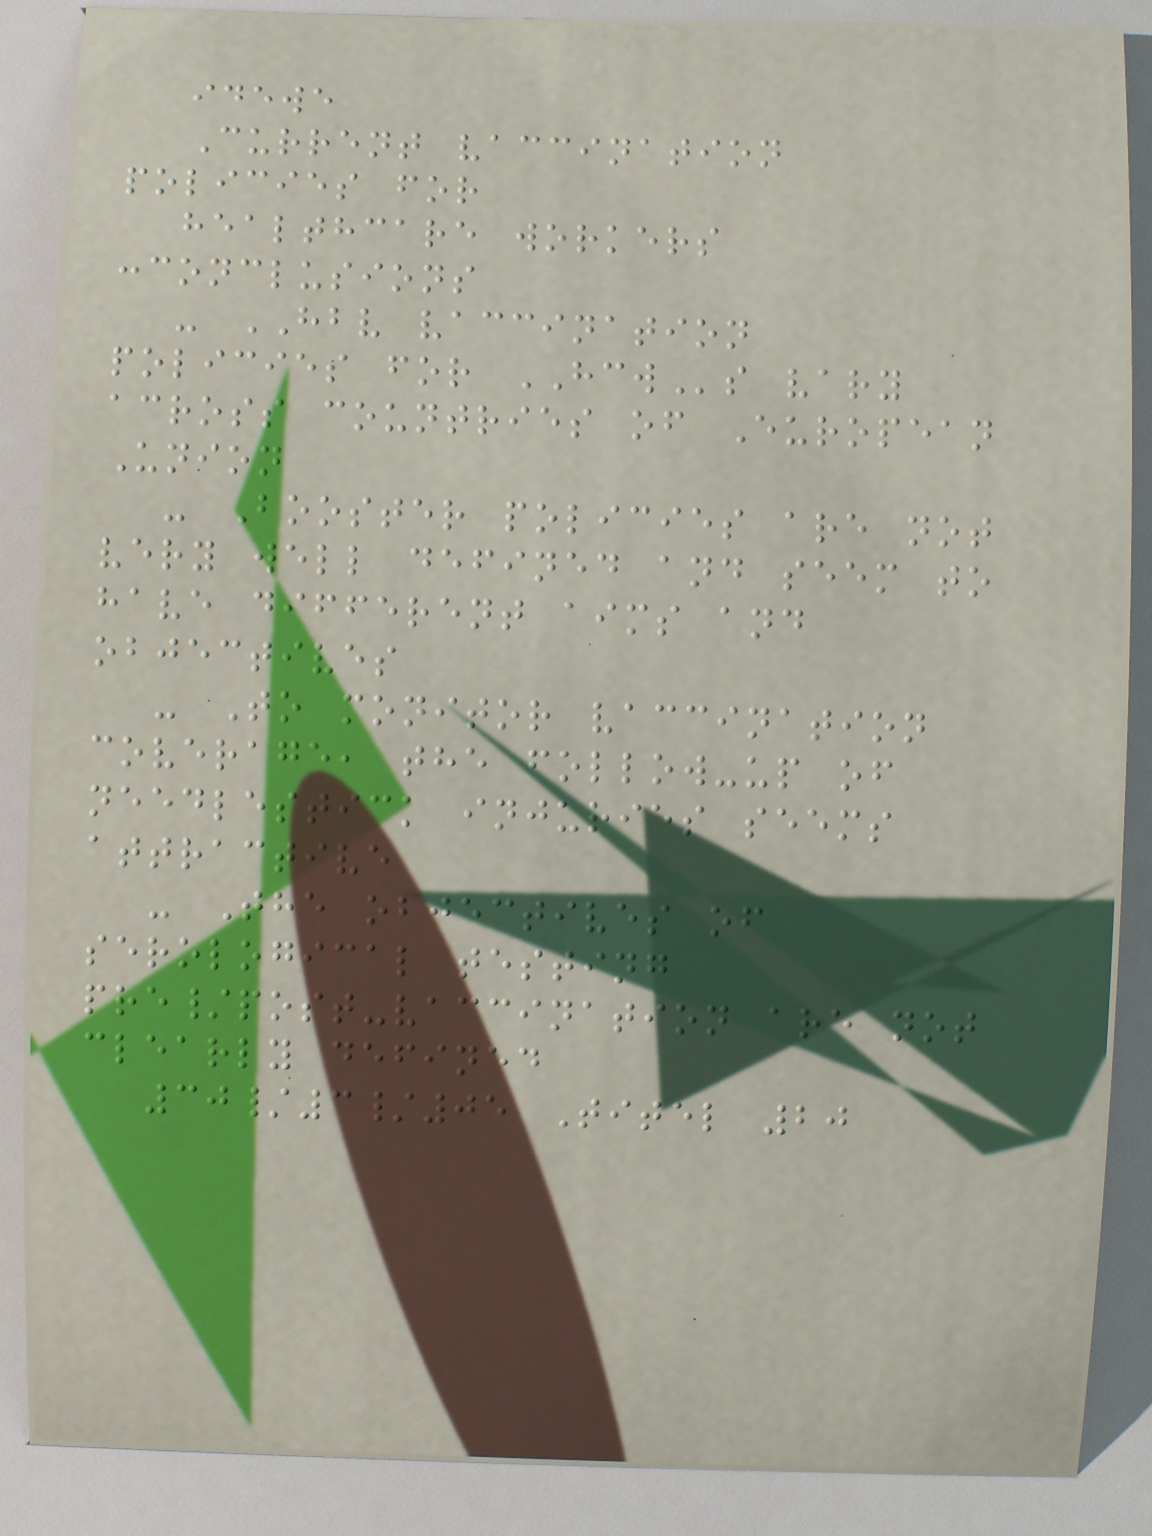idewe
Current vaccination
policies for
healthcare workers
:conclusions
- HBV vaccination
policies for HCWs vary
across countries of European
Union
- Booster policies are not
very well defined and seem to
have different aims and
objectives
- To monitor vaccination
coverage, the follow-up of
needlestick injuries seems
attractive
- The objectives of
serological testing
pre/post-vaccination are not
clearly defined
30/3/05 Titel 20
